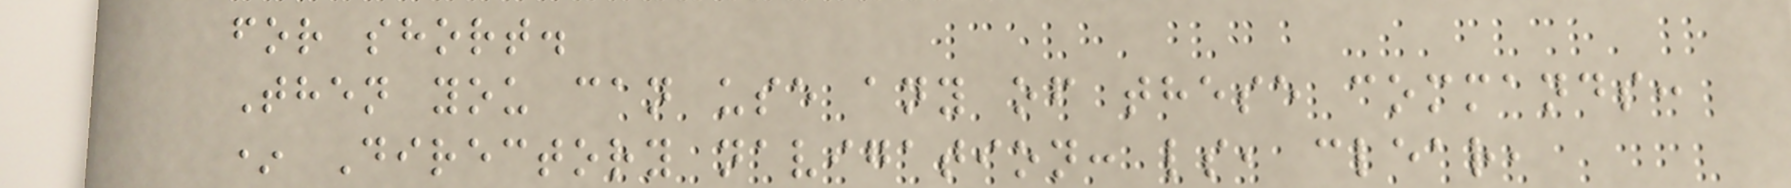for short.
Then you can use any of these commands:
* Directory navigation: ls, clear,
